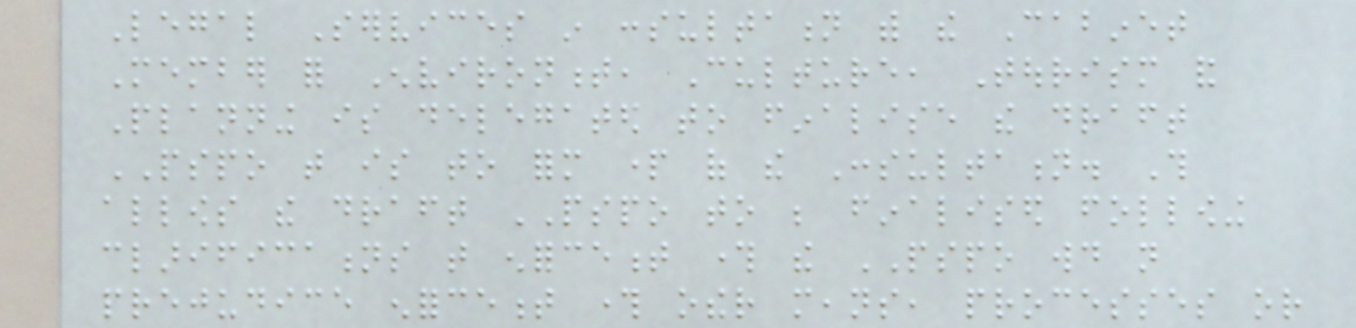Legal Services in consultation with the Cabinet
Member for Environment, Culture, Tourism and
Planning is delegated to finalise the draft
PSPO that is to form part of the Consultation. This
allows the draft PSPO to be finalised following
clarifications that enforcement through the PSPO would not
prejudice enforcement through other means, processes or
